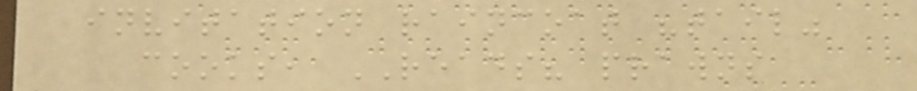invitation raincoat "tail"
cooks, READS? prawns
